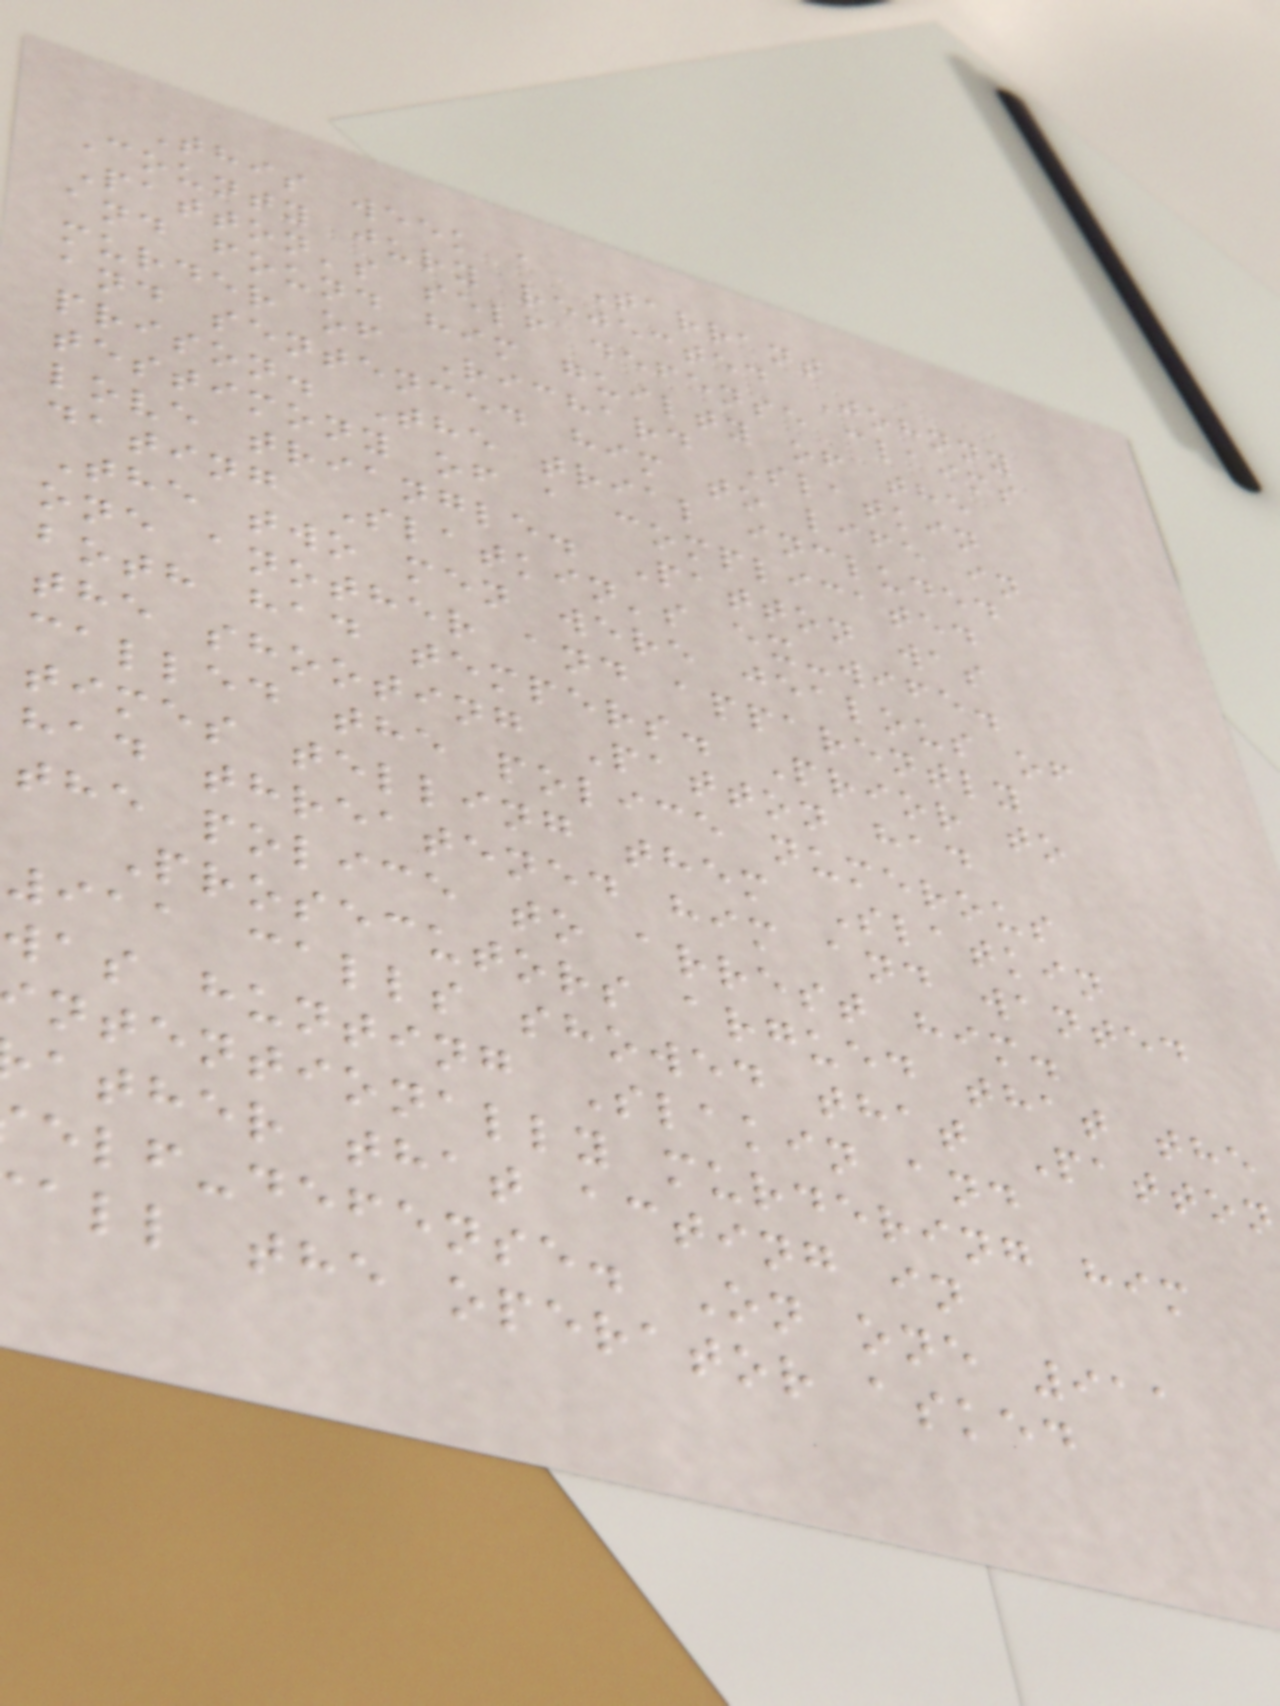This week a Tarrant
County jury rejected Johnny
Patton's self defense claims
and found him guilty of the
murder of Richard Slatkin
and sentenced him to life in
prison. The trial included
testimony of a complicated
love triangle. Patton was
dating Slatkin's ex-wife.
The two men were jealous of
one another and apparently
both had tempers. Prior to
the shooting Patton had
called the police numerous
times telling them Slatkin
had threatened him and wanted
the police to arrest him.
Prosecutors argued that the
911 calls showed that Patton
was hunting Slakin and
ntentionally murdering him
ather that acting in
elf-defense. On one 911
all the operator asked
